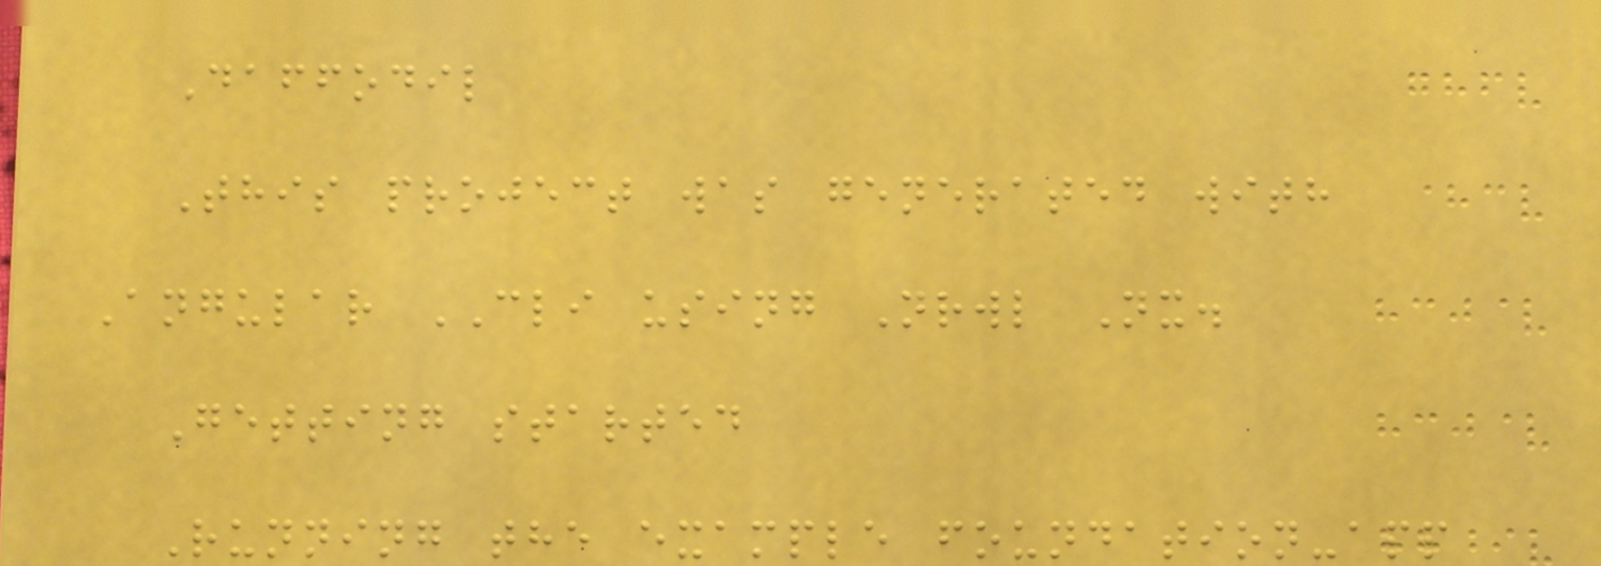Daffodil
This project was generated with
Angular CLI using Nrwl Nx.
Getting started
Running the example foundation-app
